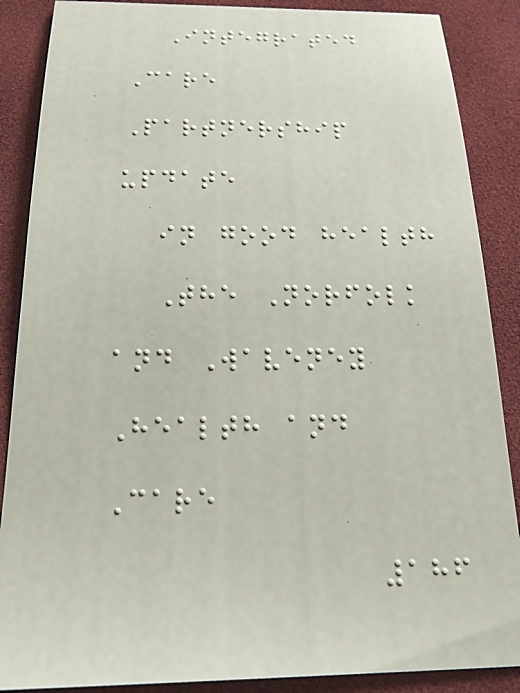Integrated
Care
Partnership
update
in good health
The Norfolk
and Waveney
Health and
Care
186
